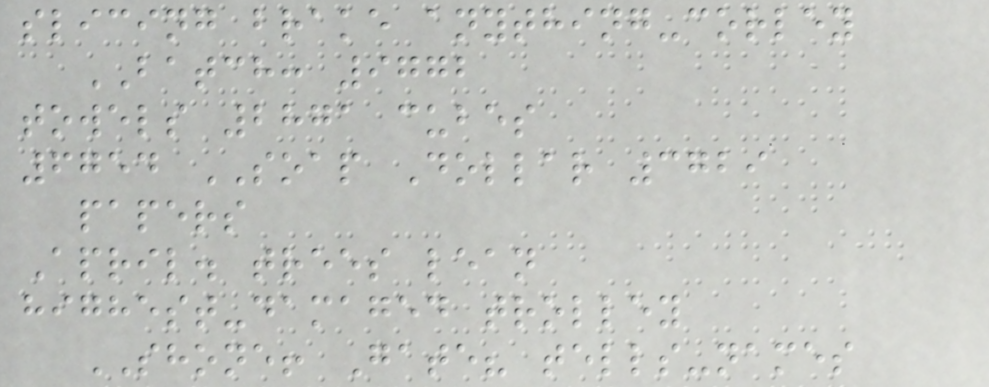slicing brake anything-corley
BATCH: 9772
towels 2871 cubes
6754 SOAP Dollar 3729
papers
April. trees lean
highest-damaged trolley
SHONE! Gate? tells-names
